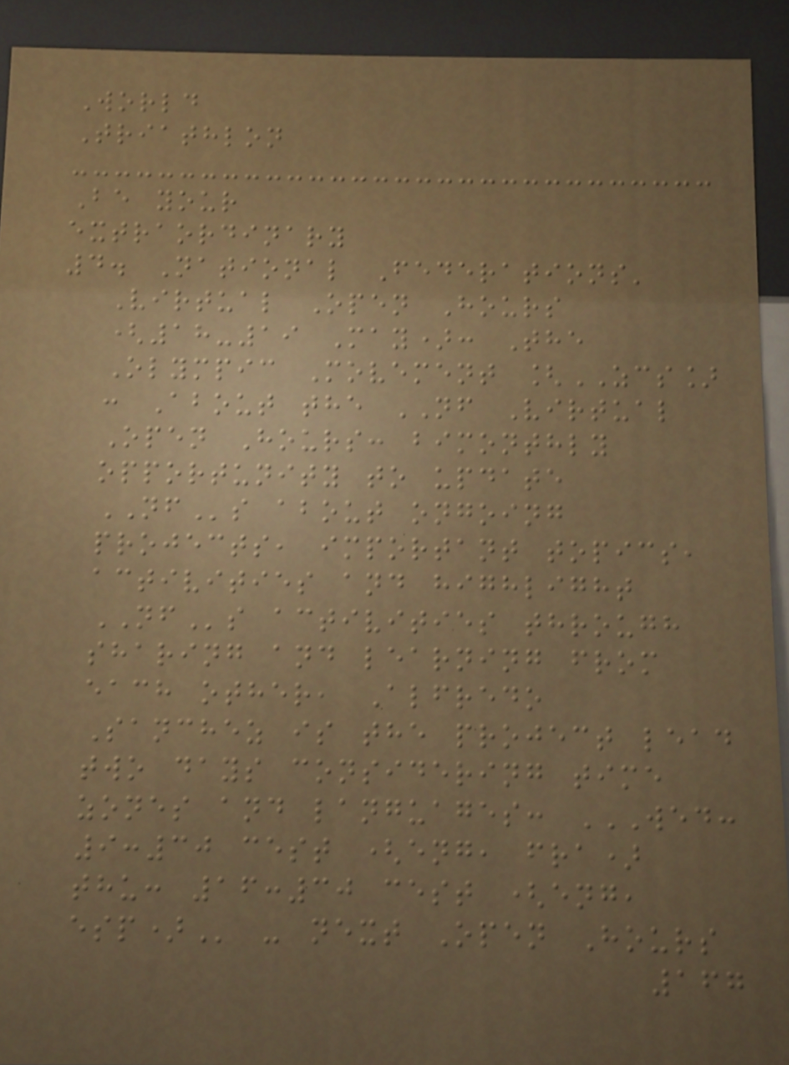World
Triathlon
Be your
extraordinary
4. National Federations'
Virtual Open Hours
(18-19 May): The
Olympic Movement [ZCS]
: About the NF Virtual
Open Hours: bimonthly
opportunity to update
NFs about ongoing
projects, important topics,
activities and highlight
NFs activities through
sharing and learning from
each other, Alfredo
Sanchez is the project lead
two days considering time
zones and languages: WED:
9:30 CEST (ENG, FRA)
THU: 16:30 CEST (ENG,
ESP) - next Open Hours
167
